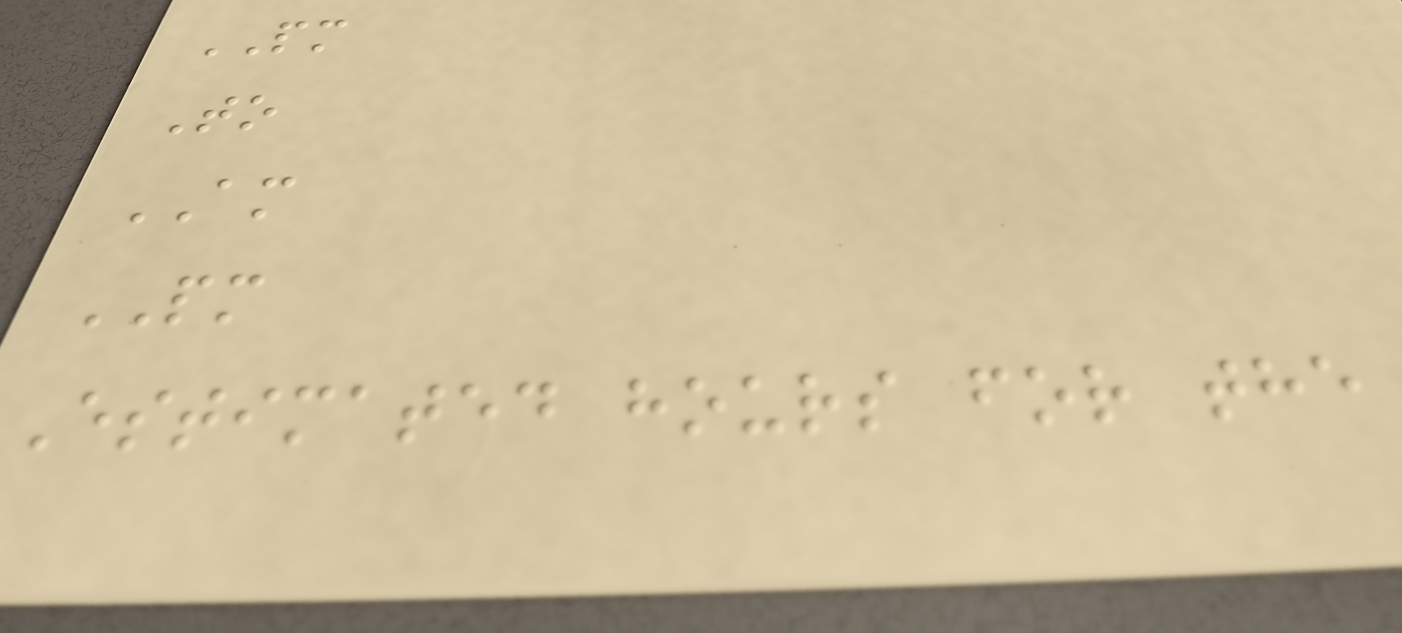PM
To
AM
PM
Estimated hours for the
